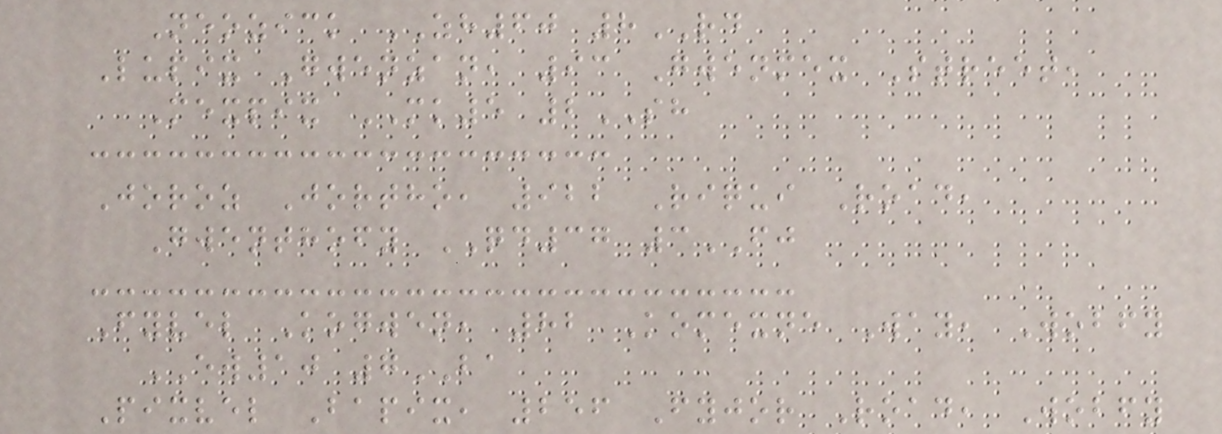Neozick ZH60 8RD
Lupix Gwenzan, 93 Gwenmex Street,
Mexpix MK5 2SH
Joroz Jortho, 922 Riqui Road,
Gwenthofy QD37 3FJ
Fyvel Kogwen, 82 Komexne Way, Wobfy
EW10 7BA
Pixvel Bapix, 256 Fyjor Road, Wobfy
